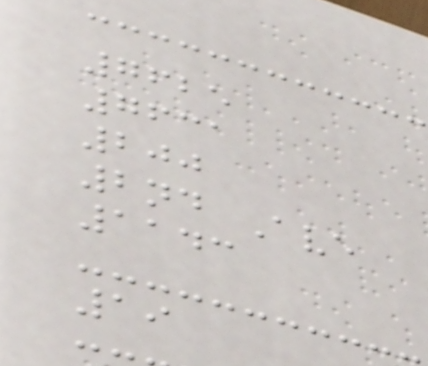7625
7631
200
2nd Ave
1143
19
